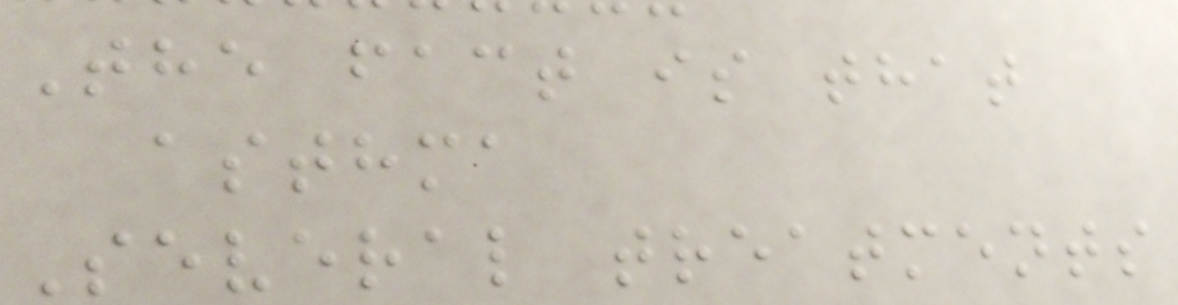The fact is that
asthma
Several treatments
